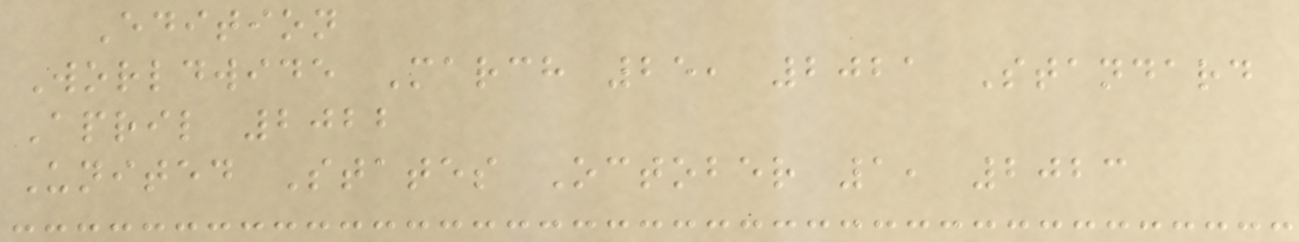Edition
Worldwide March 25, 2021 Standard
April 2022
United States October 1, 2023
